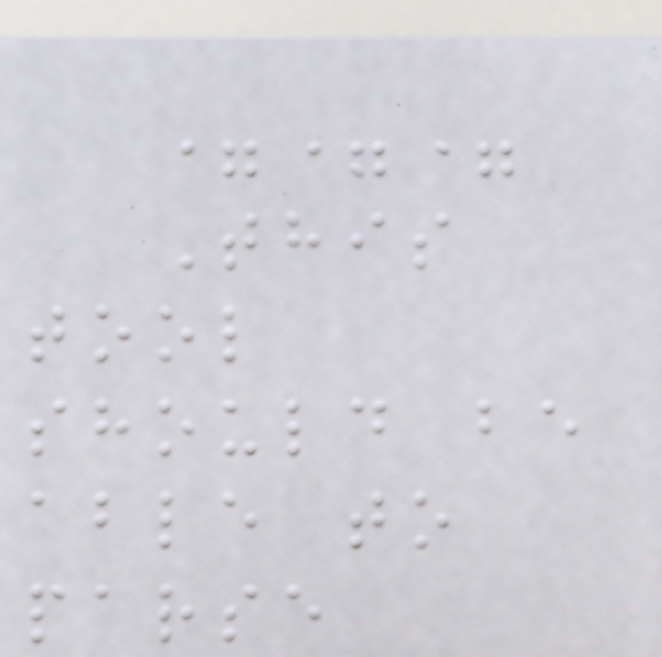===
This
tool
should be
able to
parse
